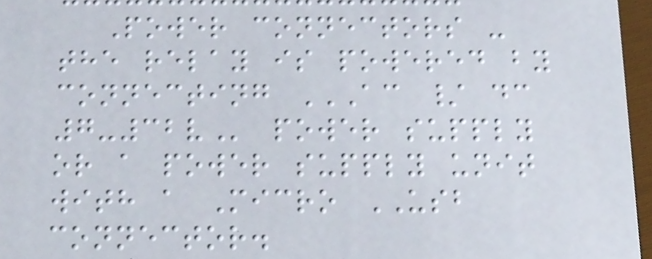Power connectors -
the relay is powered by
connecting AC / DC
7-32V power supply
or a power supply unit
with a Micro USB
connector.
